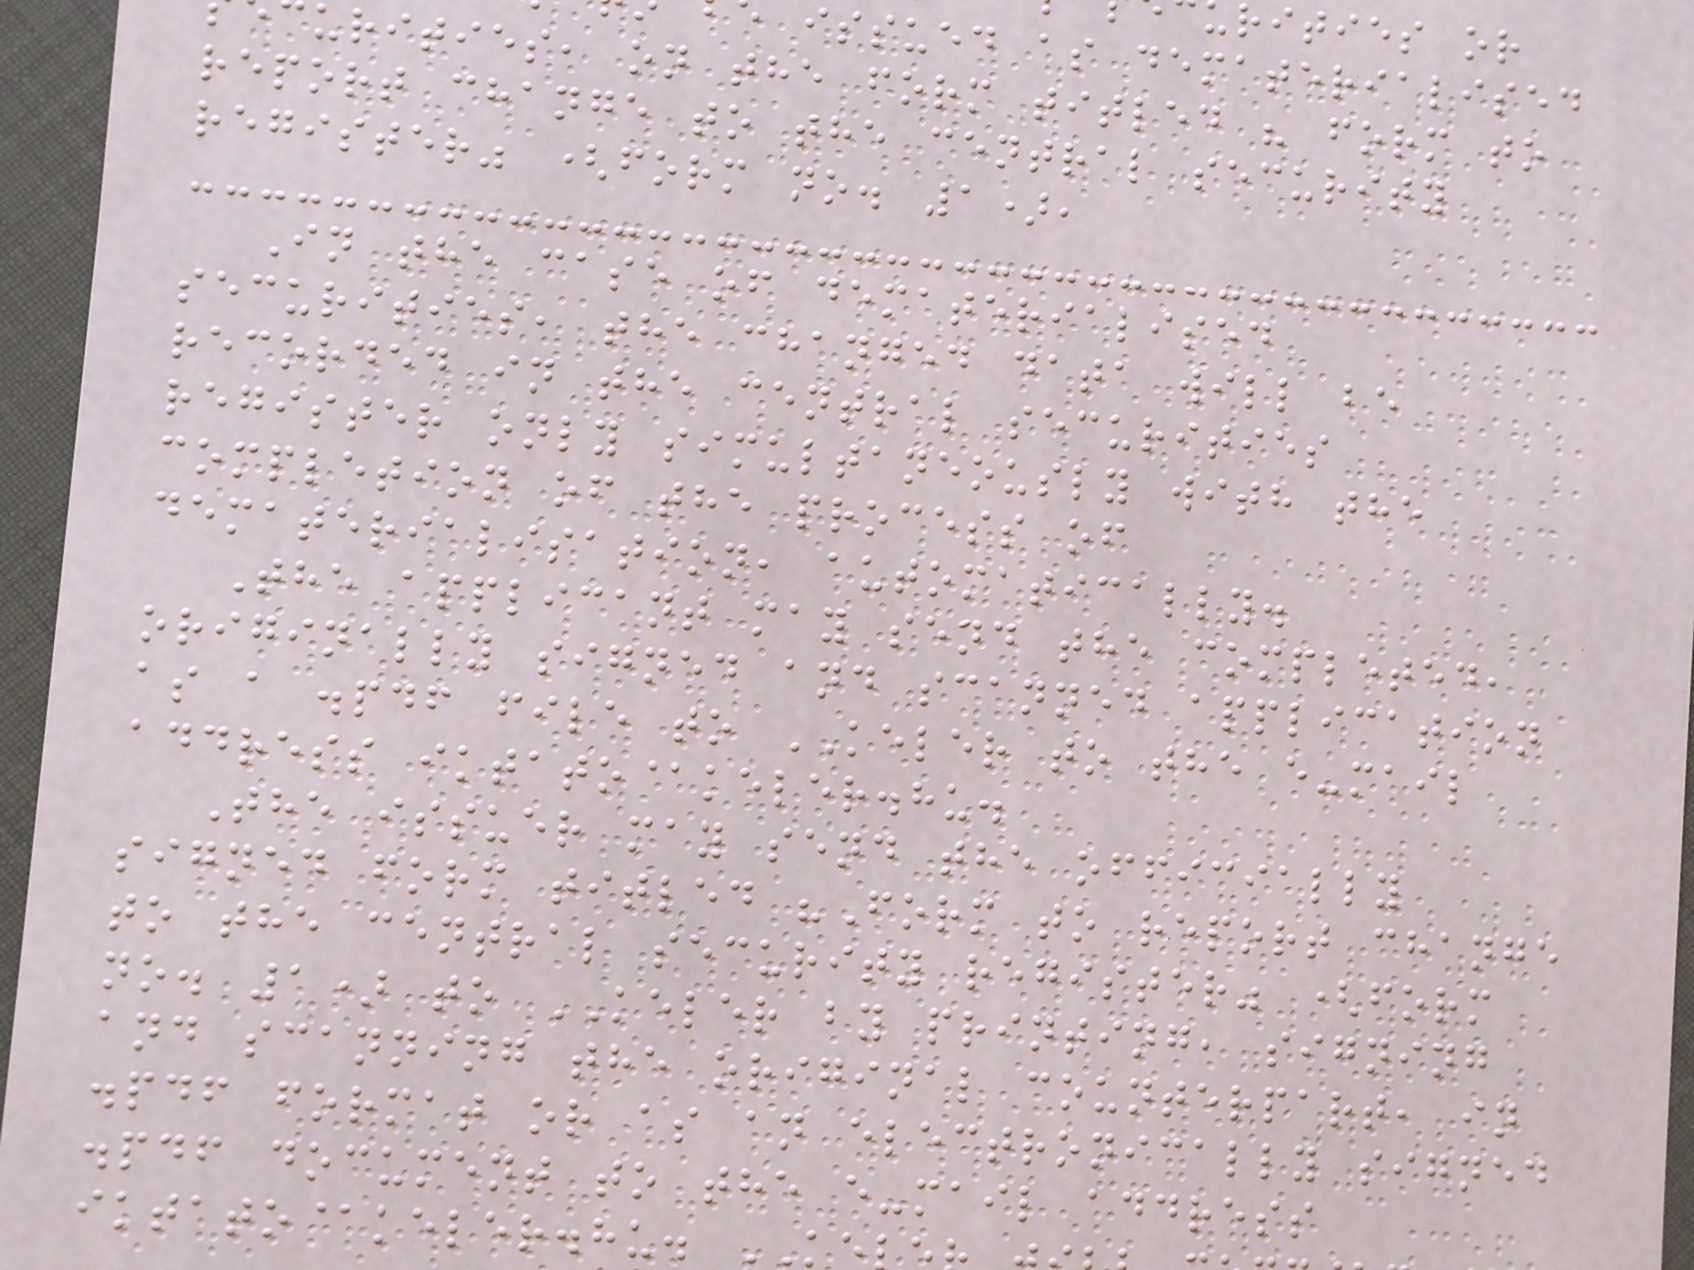issued as dematerialised
urities, on the form titled " form to
report change to the central security
register" (form no. 1),
In the case of dematerialised
securities, the changed data will be
recorded in the central securities
register only simultaneously with the
completion of the process of
dematerialisation, automatically.
The applicant may send the completed,
originally signed and scanned application
as a .pdf file to KELER to the e-mail
address iktato@keler.hu.
The issuer may send the officially
signed form titled "Form to report change
to the central security register" (form
no. 1) to KELER by printing, signing
and scanning the original counterpart, in
.pdf format or as an electronically signed
.pdf document to the e-mail address
iktato@keler.hu.
